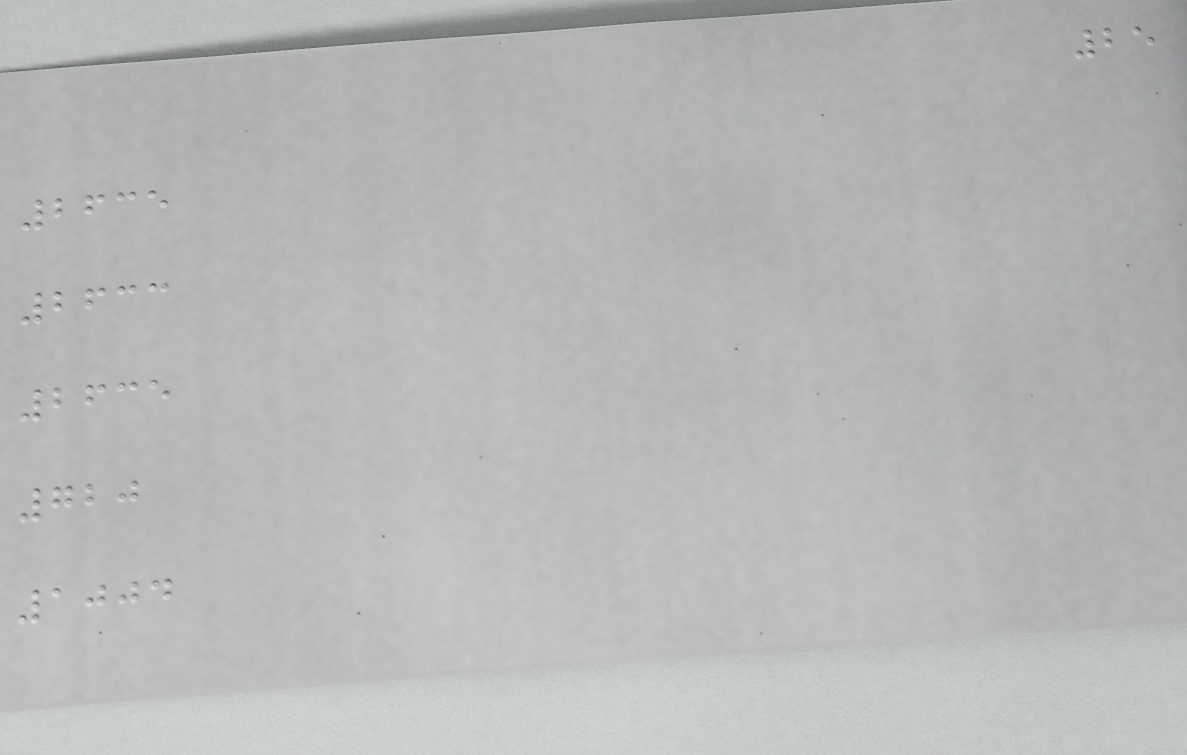25
2635
2633
2635
720
1004
